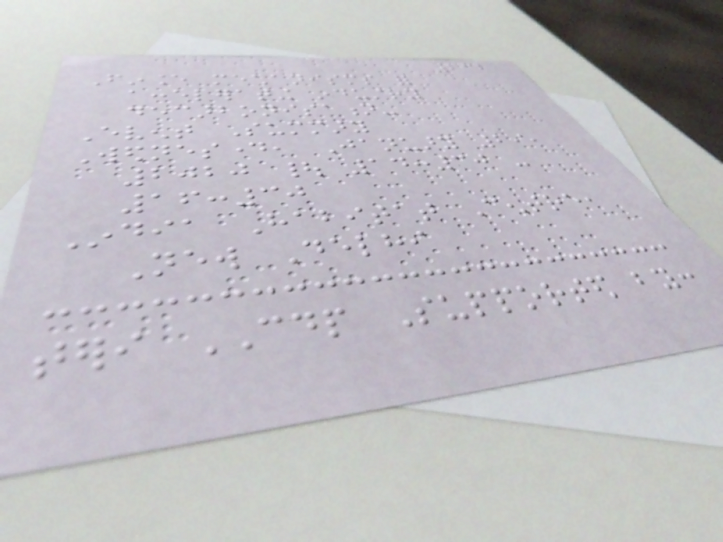232
Finance mechanisms for
accelerating industry
decarbonisation-
Event Summary
Wednesday, January 29,
2020 | 14:30 -
16:30
India Habitat Centre,
New Delhi
teri CDP Supported by:
